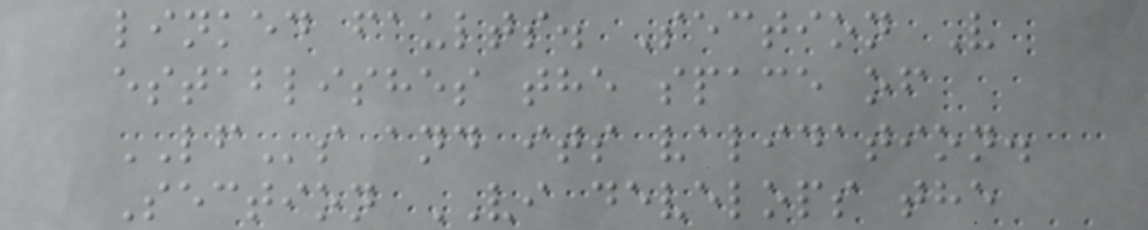linked faults. Section V
establishes the space of
LFs and its validation.
Section VI develops the
